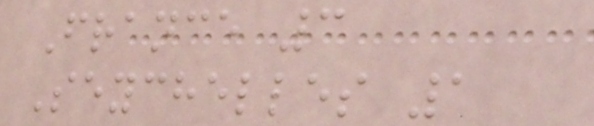France 3
Seychelles 1
